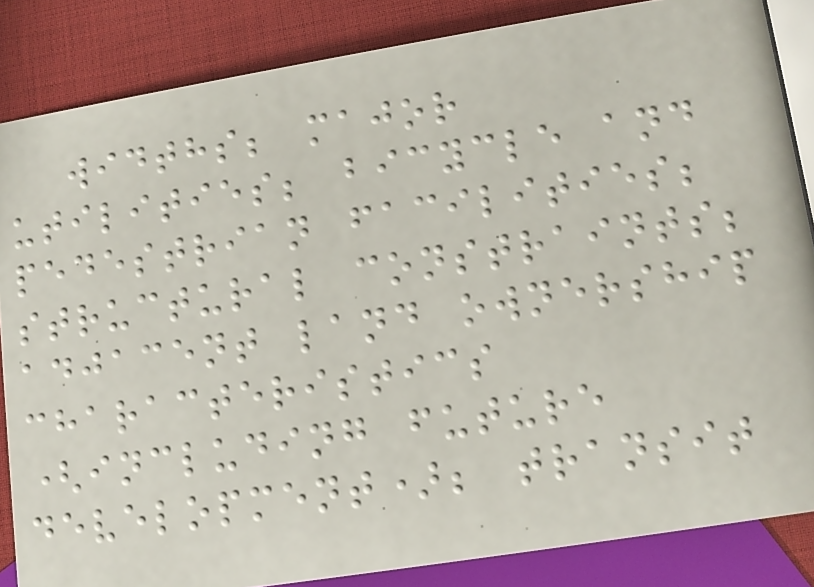widths; major
utilities; bicycle and
pedestrian facilities;
structural constraints;
adjacent land ownership
characteristics
(including future
development); transit
